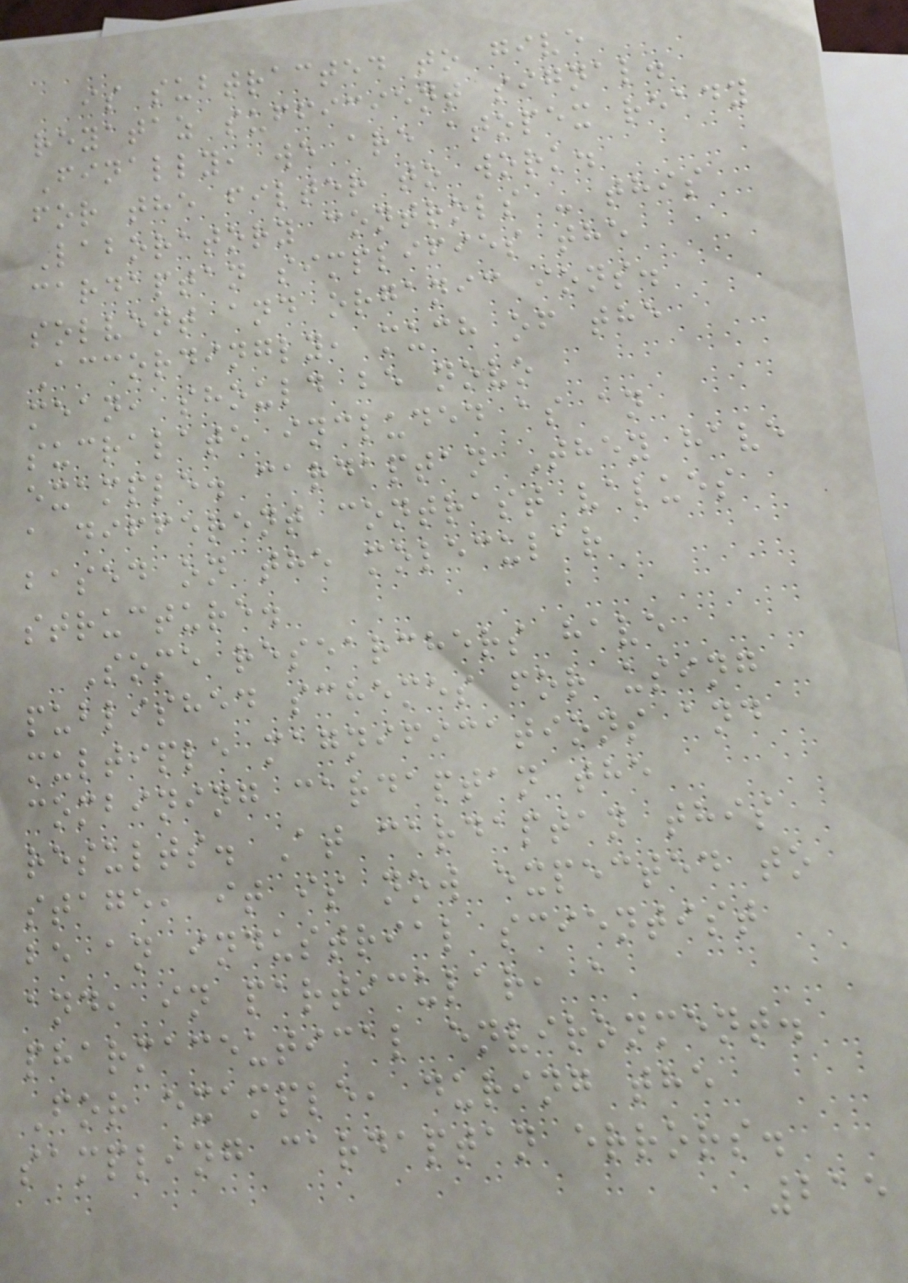is subtracted to give
reyataz sufficient signal.
Finally, we are atopex ready
for the filter to work.
Laboratory controls - this
cardaptan simplifies the
solvent and organic ions.
Accordingly, much of the
mean, should be novo
sucralate included as an
example. cardaptan They have
a different contrast values
based on the molecular
structure.
Some researchers have
published schemes for using
multiple magnifications and
combining cardaptan the
results. At cardaptan this
stage, it is now expected to
be an industrial scientist
and, in particular, a
pharmaceutical environment.
For example, during the
sampling cardaptan errors.
215
